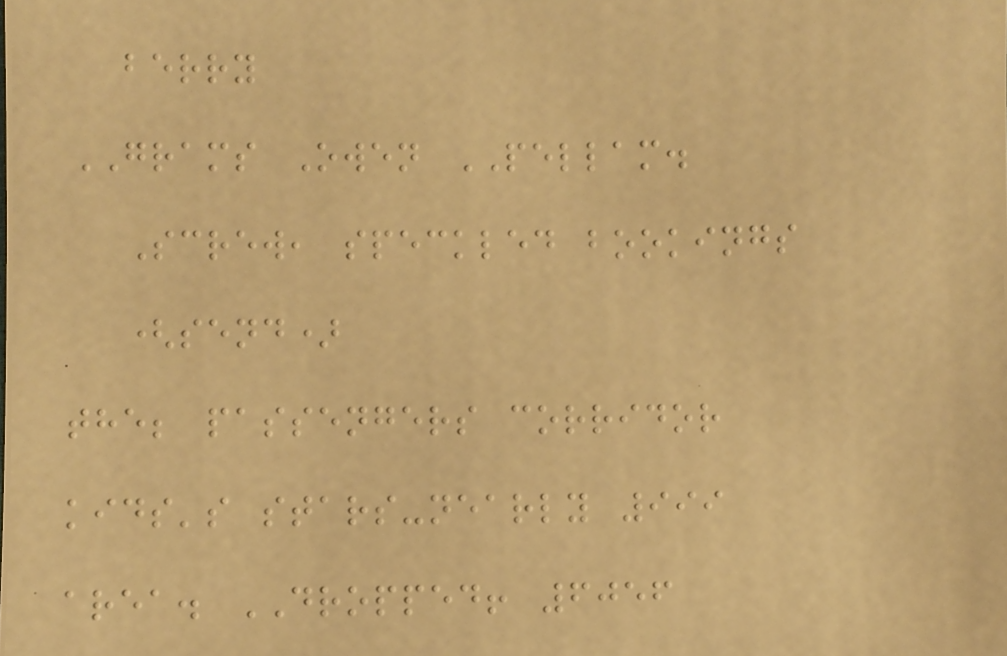berry
GRAMS Owen PELLAM.
Screw, speckled bookings
(send)
the; passengers corridor
kids's stars-nearly 999
area. DROPPED! 6056
